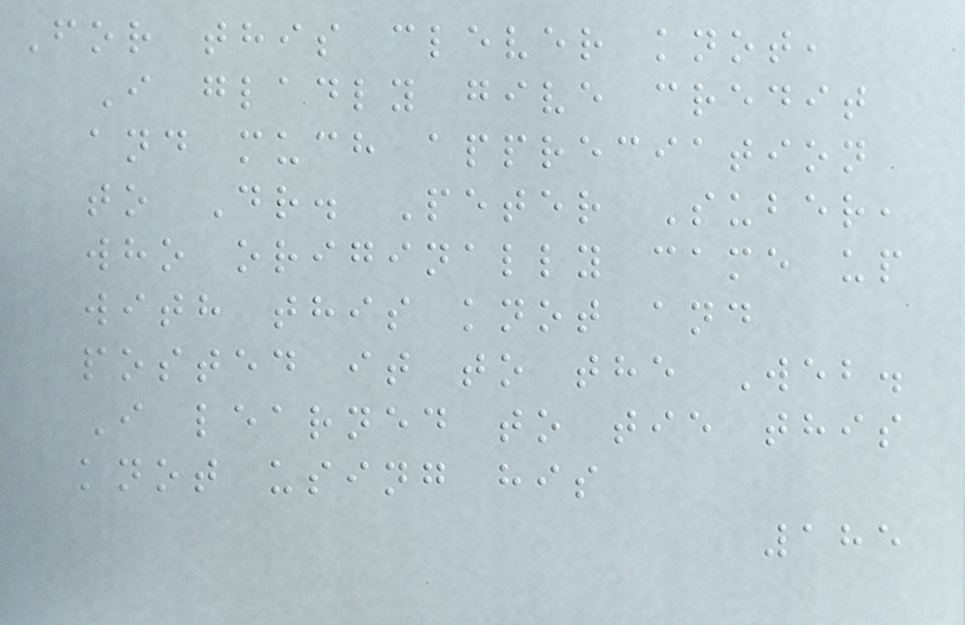For this clever knot,
I gladly give credit
and much appreciation
to Dr. Peter Suber,
who originally came up
with this knot and
posted it to the Web.
I learned to tie this
knot using his
185
